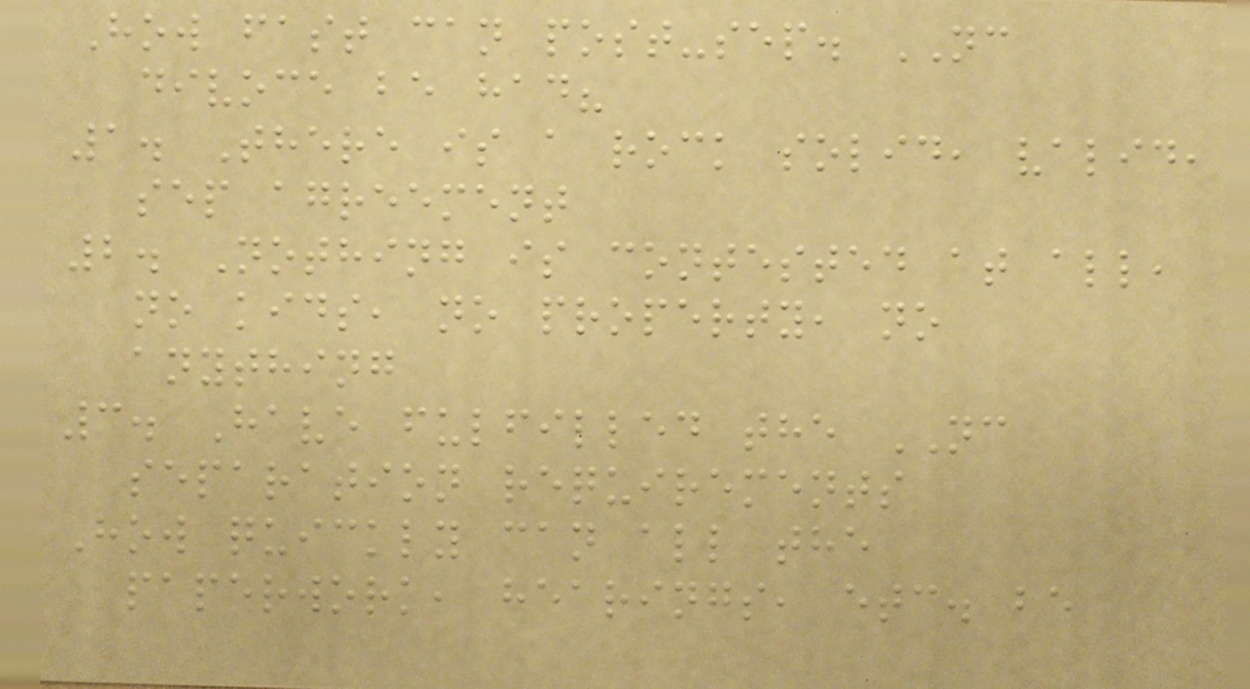How fast can post-sep. NC
divoce be had?
1. There is a rock solid, valid,
sep agreement
2. Nothing is contested at all,
no kids, no property, no
anything
3. Have fulfilled the NC
separation requirements
How quickly can all the
paperwork, hearings, etc. be
